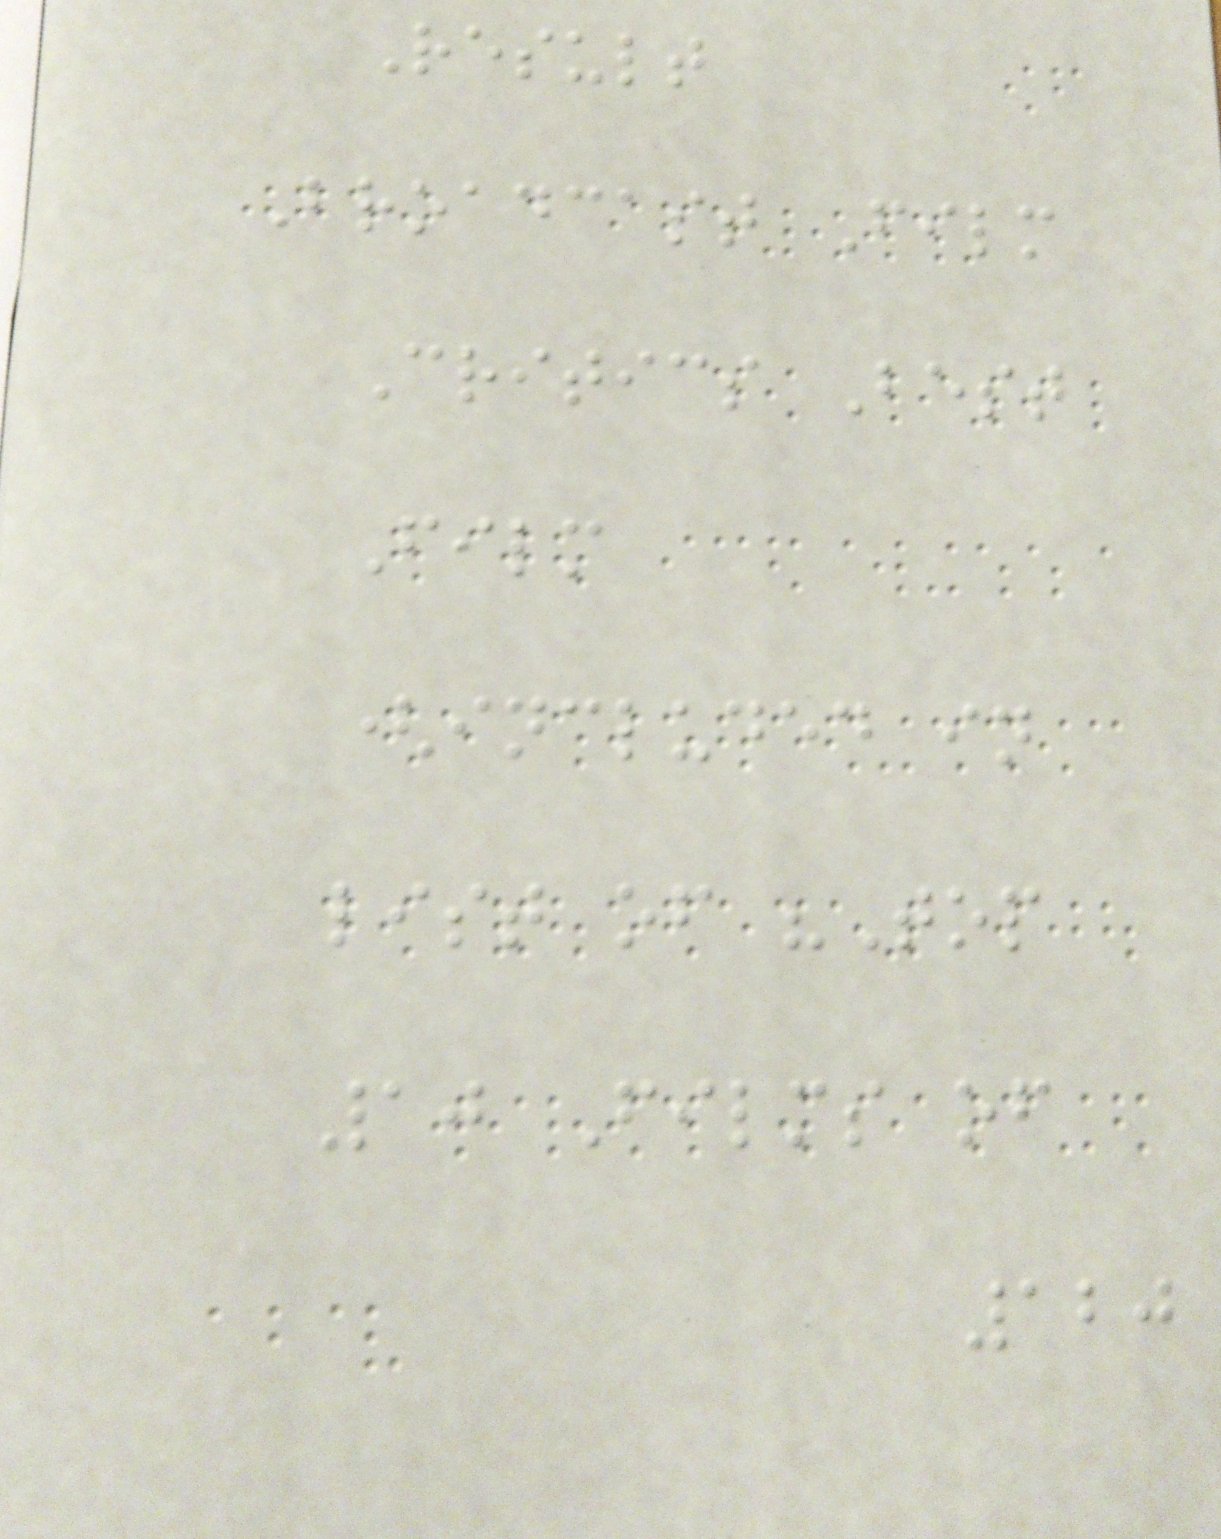Result
Broadcast Film
Critics Best
Film
(included in
list of "Top
10 Films of
120
